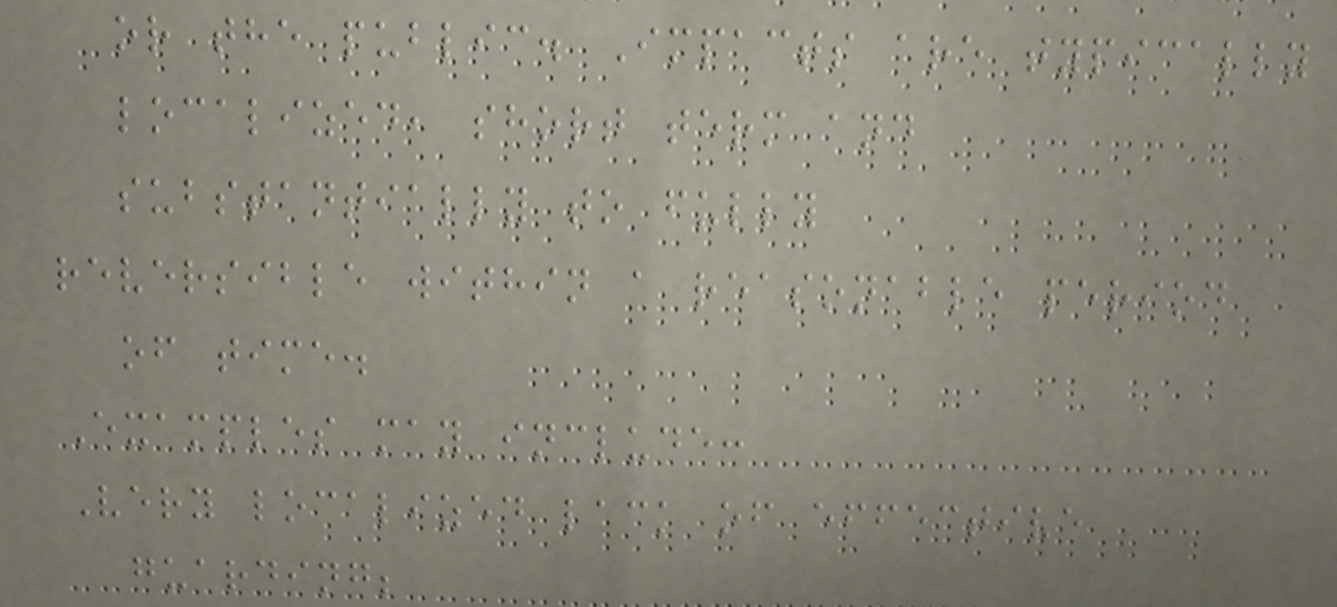or the public. Impacts are typically
localized, short term and
substantially to fully
reversible within a reasonable period
of time.
Examples may include:
Very localized lack of effective
guarding;
